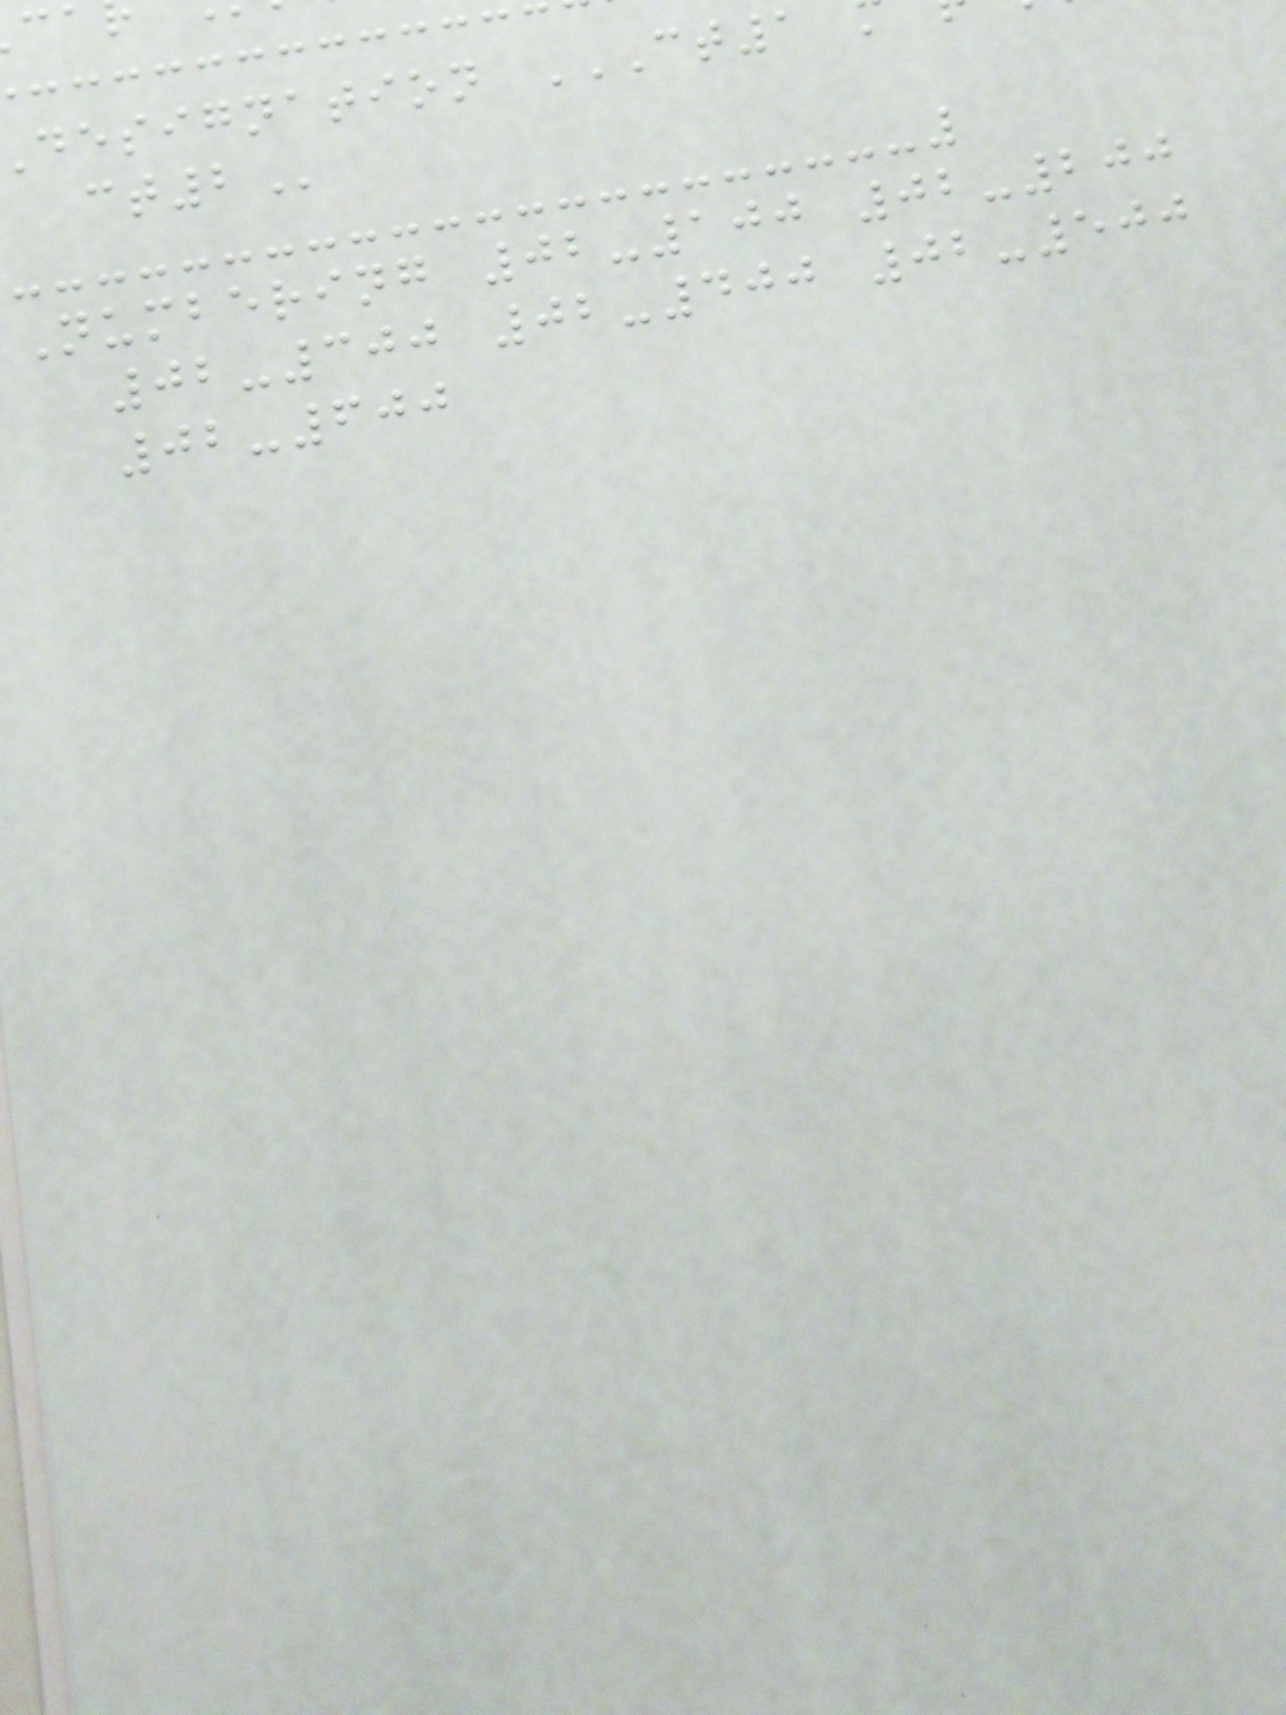Numbering 02-100 02-200
02-300 02-400 02-500
02-600
